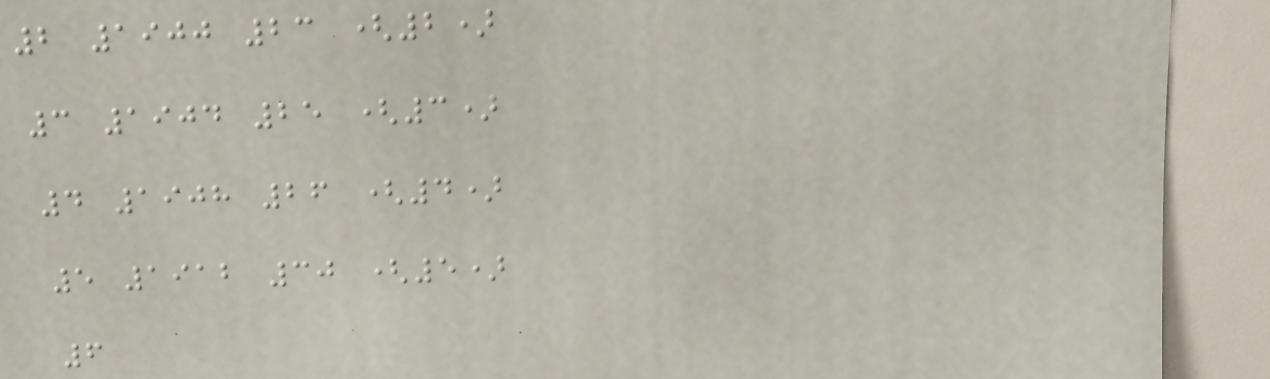2 1900 23 (2)
3 1904 25 (3)
4 1908 26 (4)
5 1912 30 (5)
6
